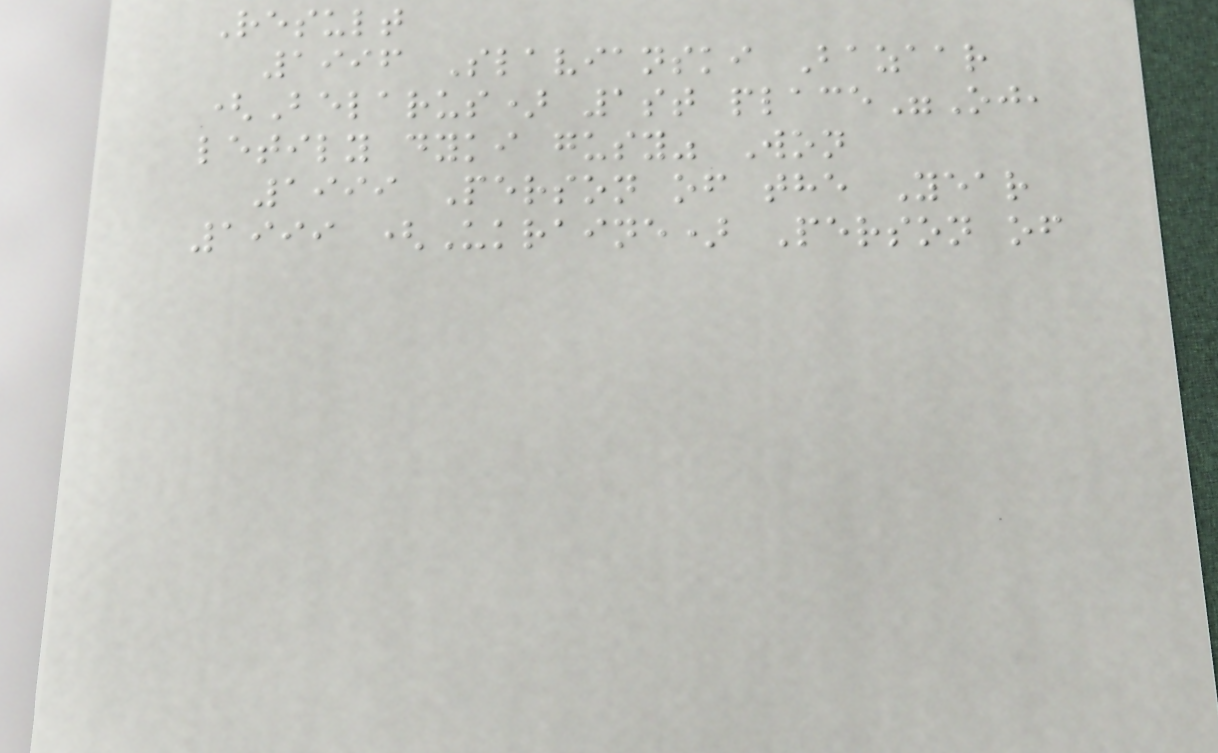Result
1996 Slavianski Bazaar
(Belarus) 1st place"Oj,
letily dyki gusy" Won
1999 Person of the Year
1999 (Ukraine) Person of
